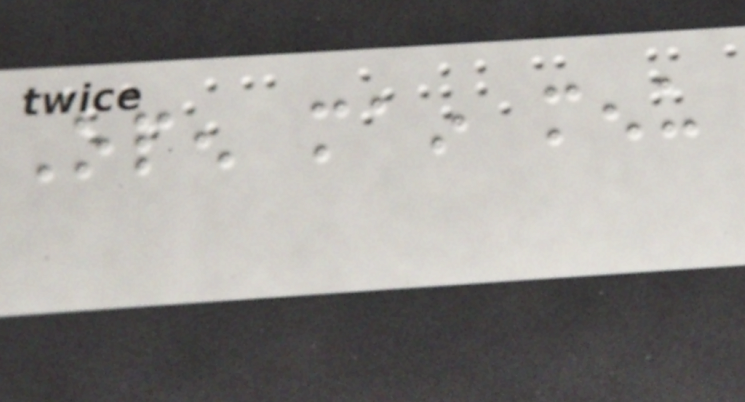Open main menu
